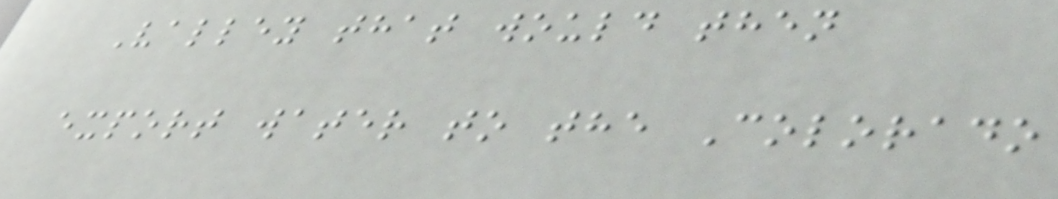Valley that would then
export water to the Colorado
